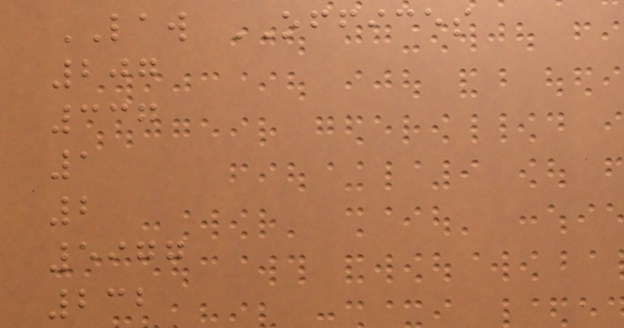LAW OFFICES
207
337
1
2
5977
232
